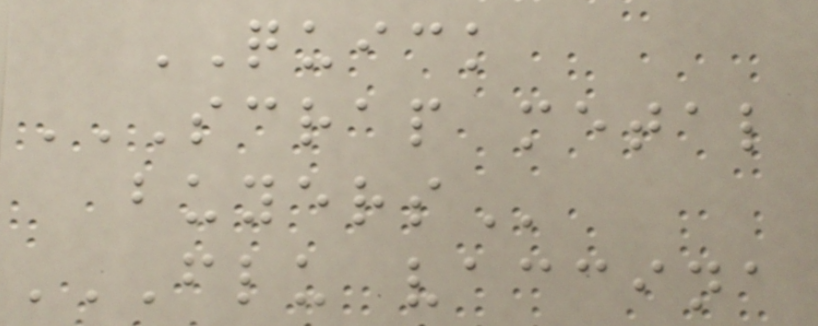QUICK
SCRAP METAL
BUYERS
FLU VACCINA
